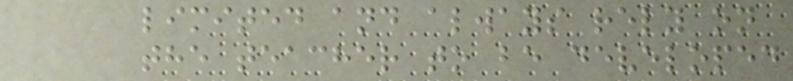limited and always rely on
the teacher to be developed
